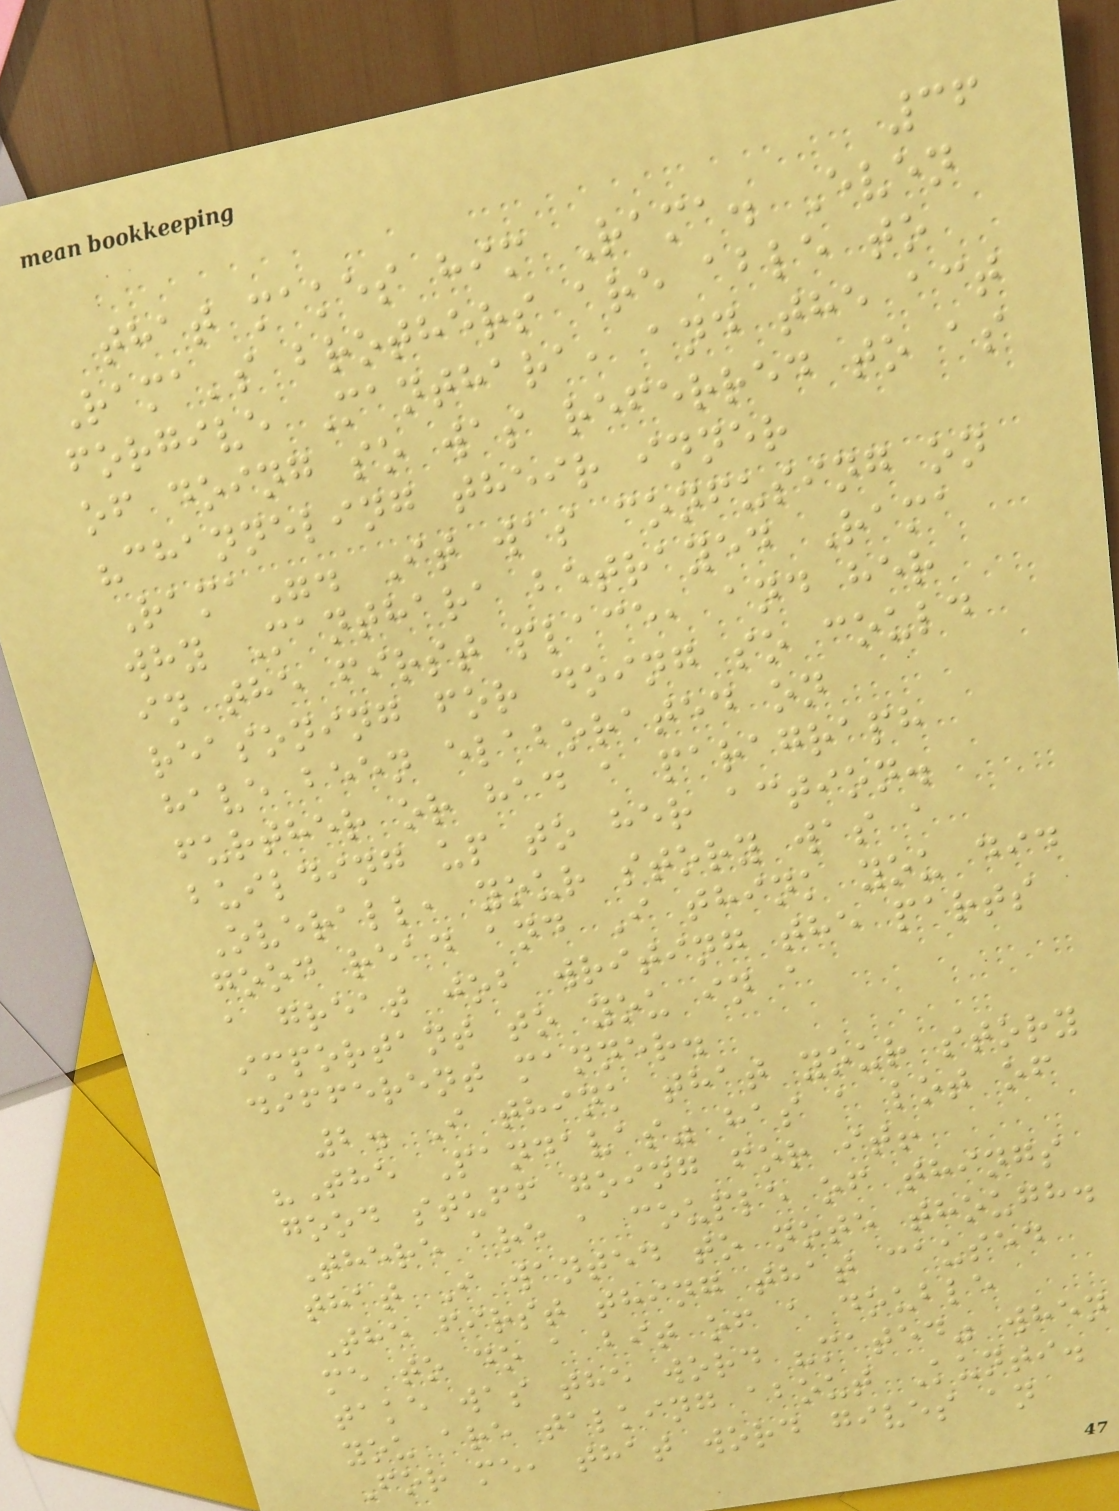36
that makes him Rama. Even
Rama's brothers are able to
forgive Manthara, and the act
of doing so was referred to as
"channeling their inner
Rama". It was confusing on
why Manthara betrayed Rama
in the first place, and her
reasoning for doing so could
have been elaborated on
further or had a paragraph
building up to her action.
Overall, your story was a
good read and I think you did
a great job writing the parts
important to you in a
different manner.
2. I think that your story
"The Pandavas" has a lot of
good stuff going for it!
There are a couple of things
that I wanted to note though.
The first thing that caused
me to do a bit of a double
take was the word "mated" when
you are talking about Kunti.
For me, that word gives an
